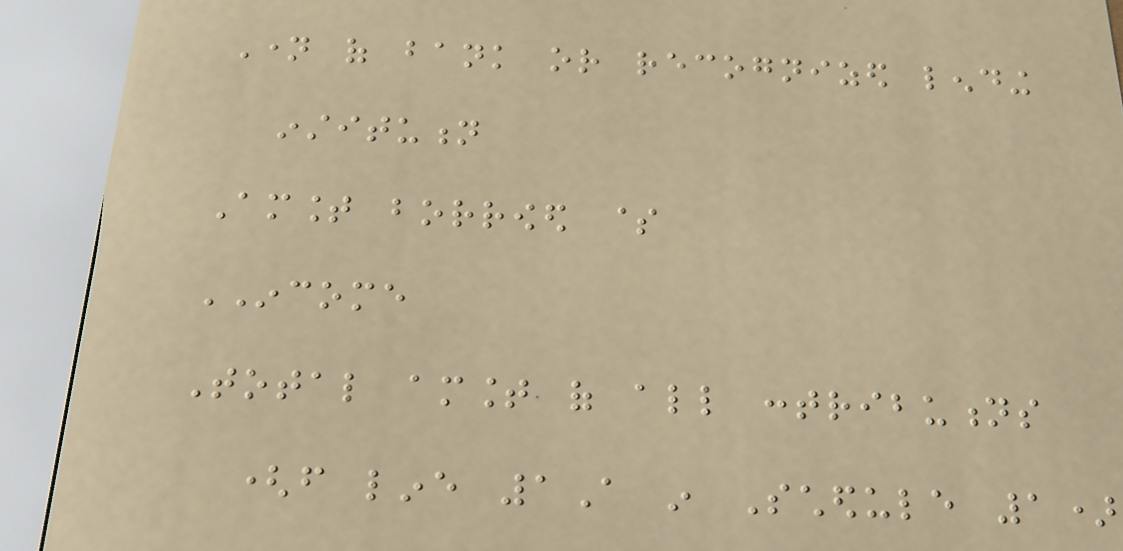Name of bank or recognized lending
institution
Amount borrowed $
INCOME
Total amount of all contributions
(from line 1A in Schedule 1)
